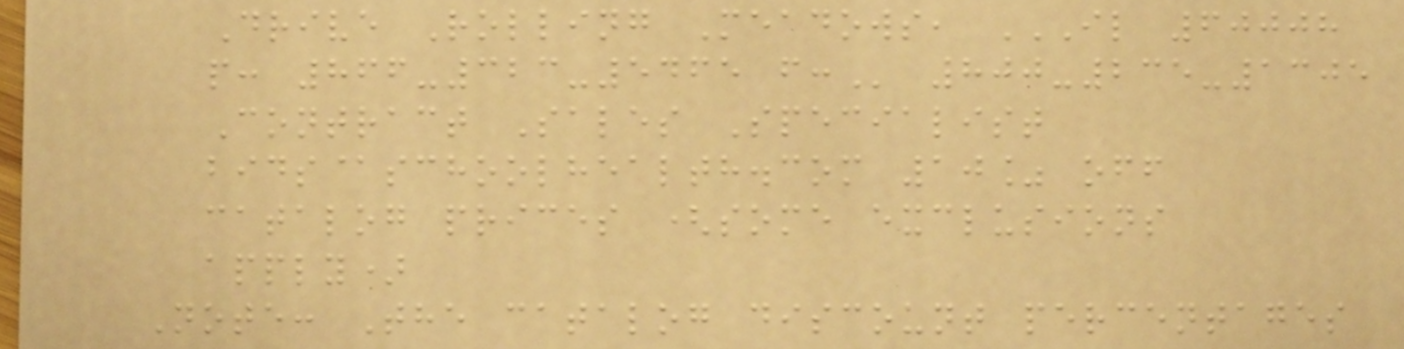Drive Rolling Meadows, IL 60008
P: 866-323-5465 F: 800-235-1305
Contract Sales Specialist
bids@schoolhealth.com 10% off
catalog prices (some exclusions
apply)
Note: The catalog discount percentages
